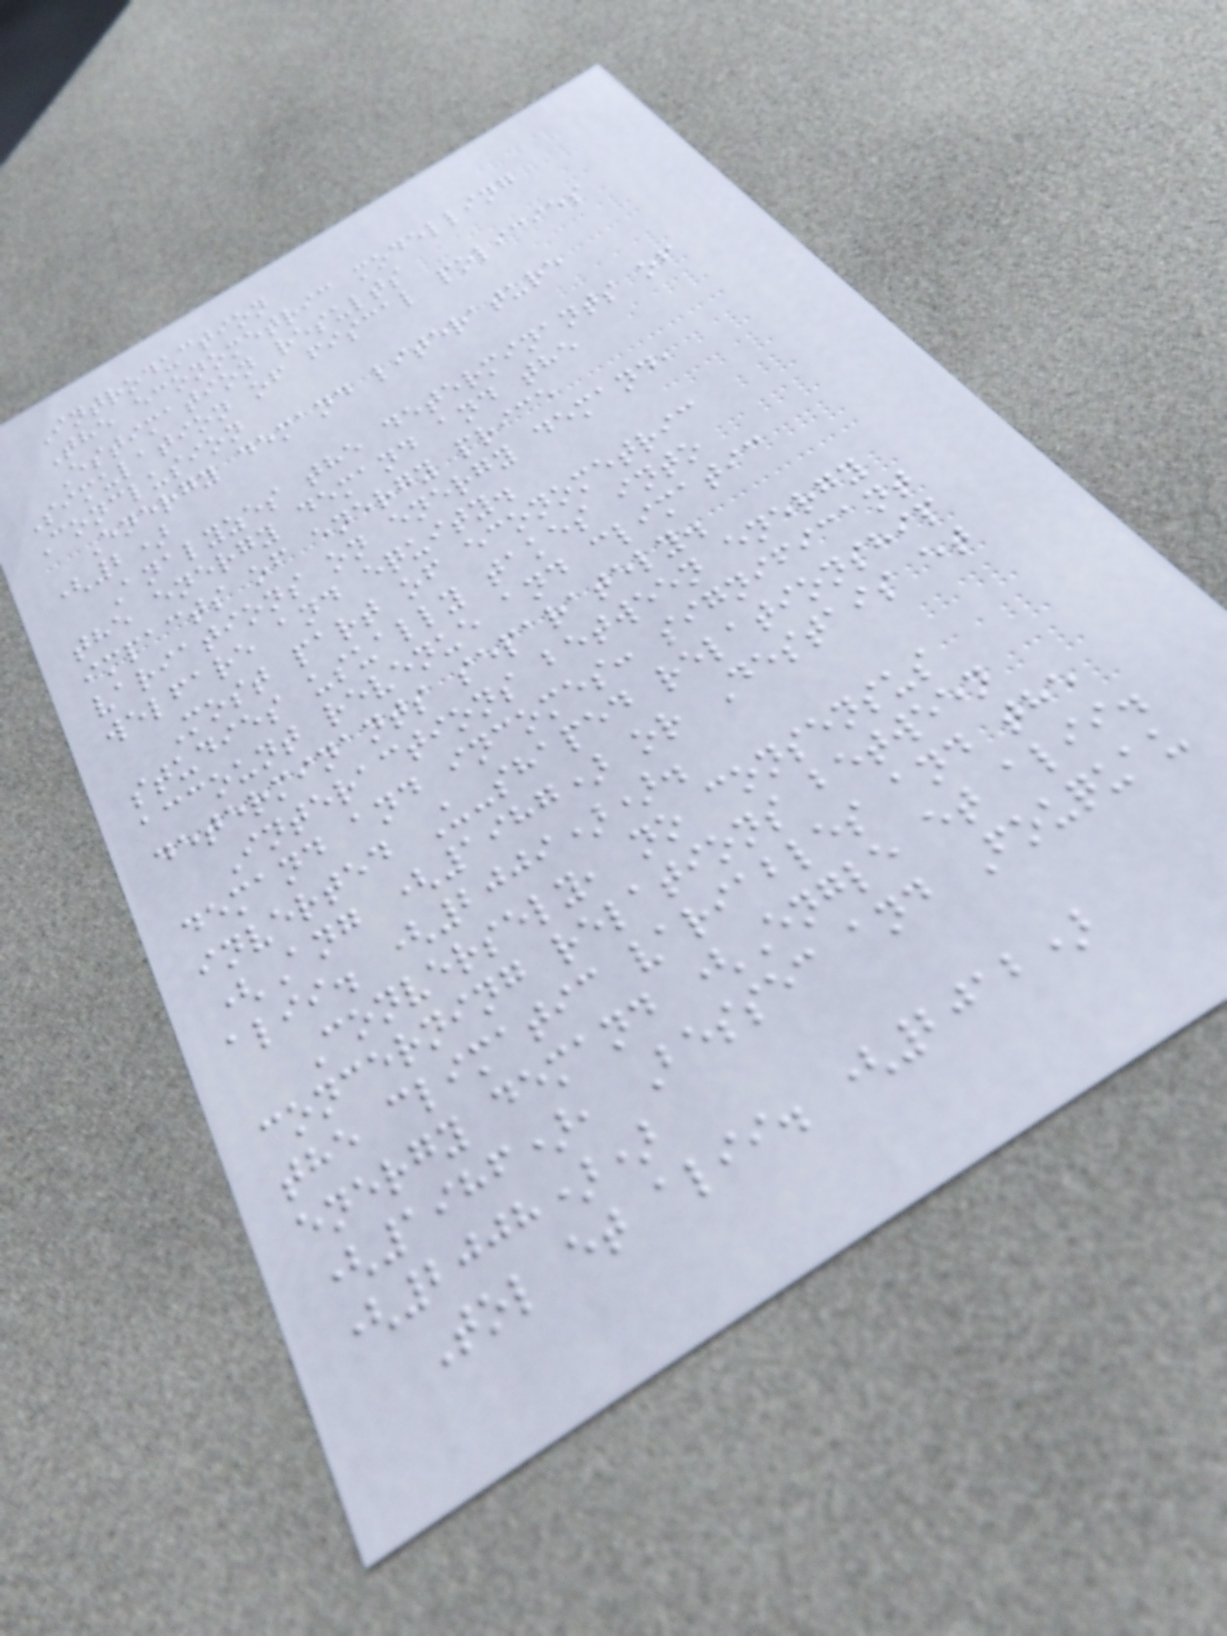Introduction
The econometric modelling
Estimation results
Simulation of fiscal policies
Conclusion
Energy demand literature
(2)
Analyzes the determinants of
the energy demand and the
impacts of energy price
variations on energy demand,
welfare and equity.
Most part of econometric
studies usually takes into
account revenue and climatic
determinants separately.
Interactions between energy
demand and incomes: significant
inverted U-shaped relationship
(Ang (1987) or Destais et
alii. (2009)).
Conversely, no consensus
concerning relations between
the climatic variables and the
energy demand (Engle et alii.
(1986), Bessec and Fouquau
(2008))
Tol et alii. (2012)
